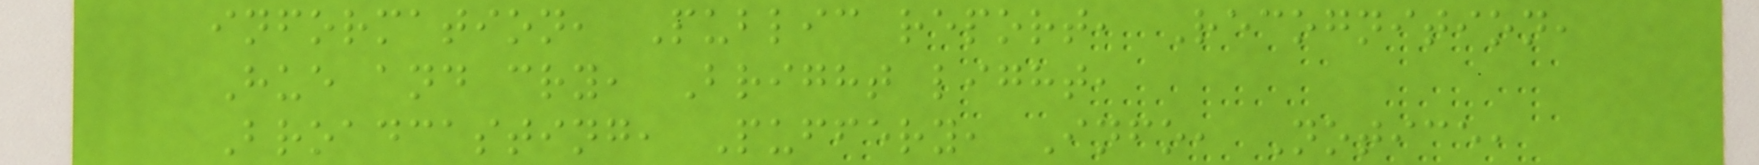information, Public report, Recognition,
Hue and cry, Bright light,
Broadcasting, Puffery, Info, Notice,
